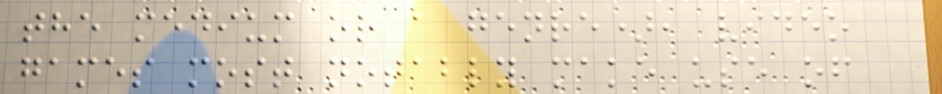the medium or a genre), video
games most notably make use of
